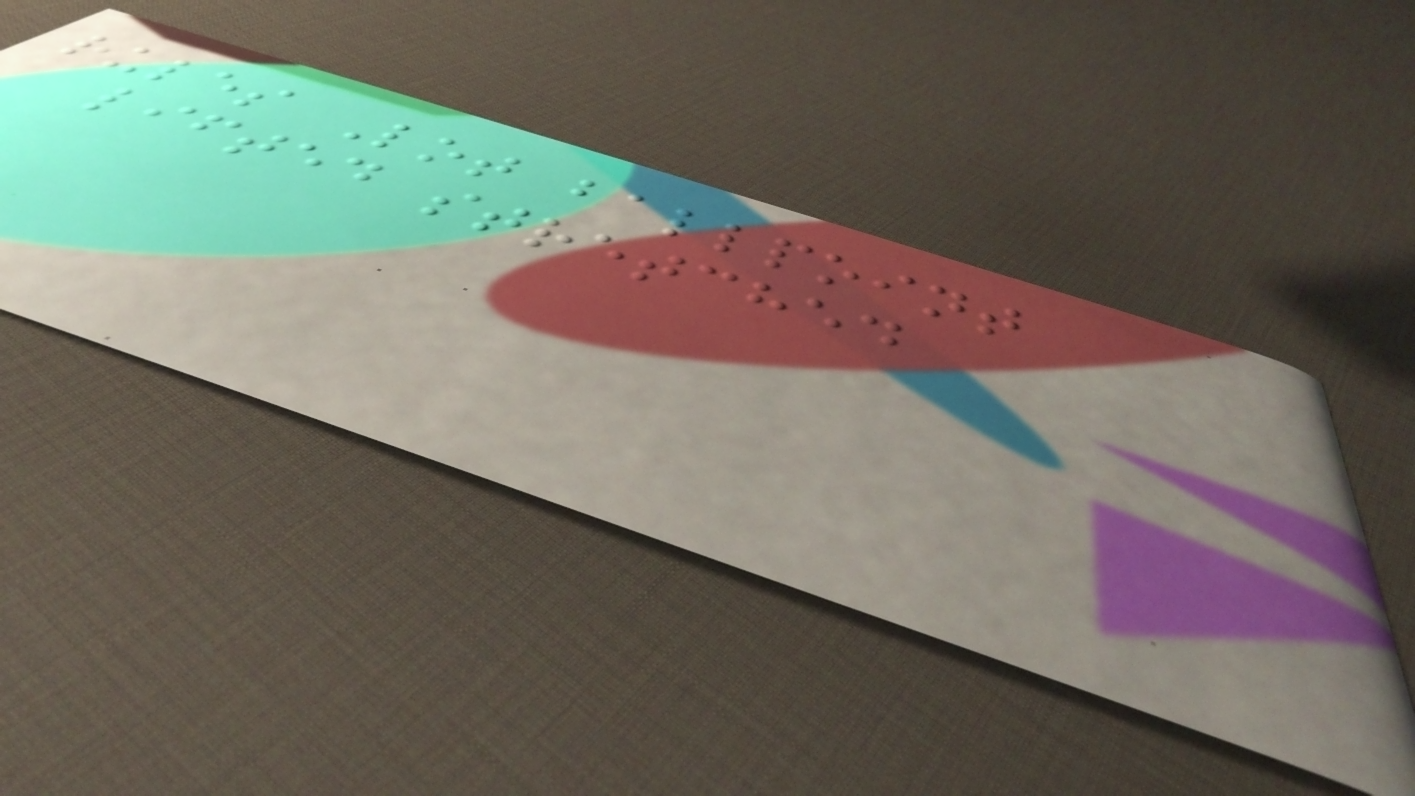rules Lot ballpoint
lifted stretched
